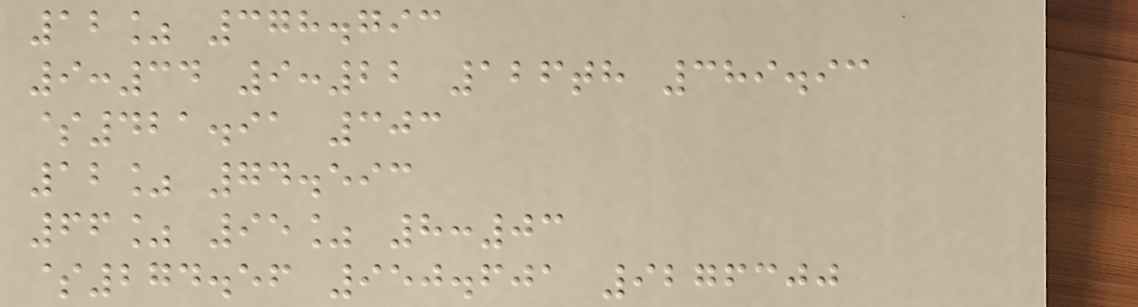12% 378.793
9:34 9:22 126th 389.93
$421.91 303
12% 74.593
66% 95% 8:03
$274.56 950.601 9276300
